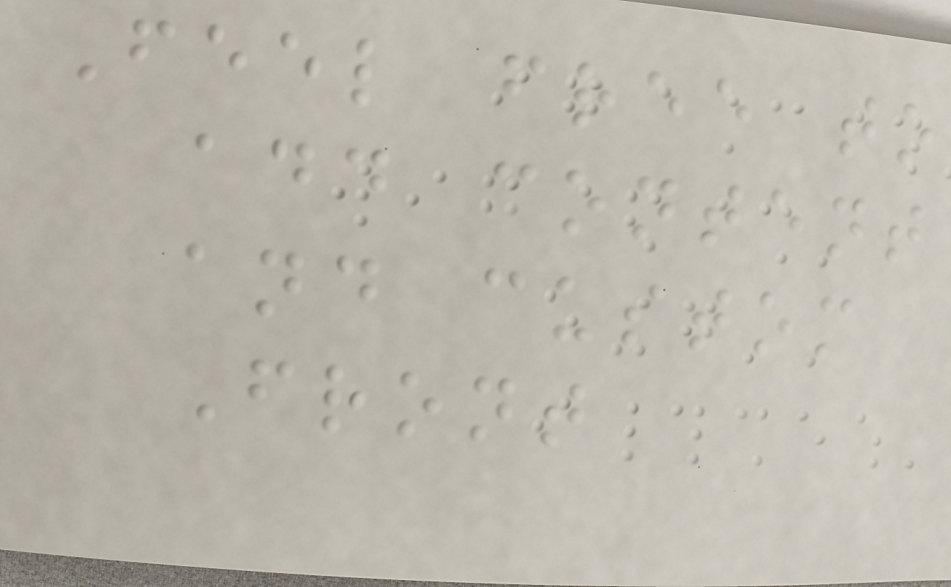Feel free to
add content
and custom
Front
